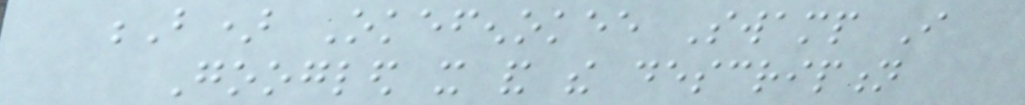B) Okefenokee Swamp I
Googled it and the description
